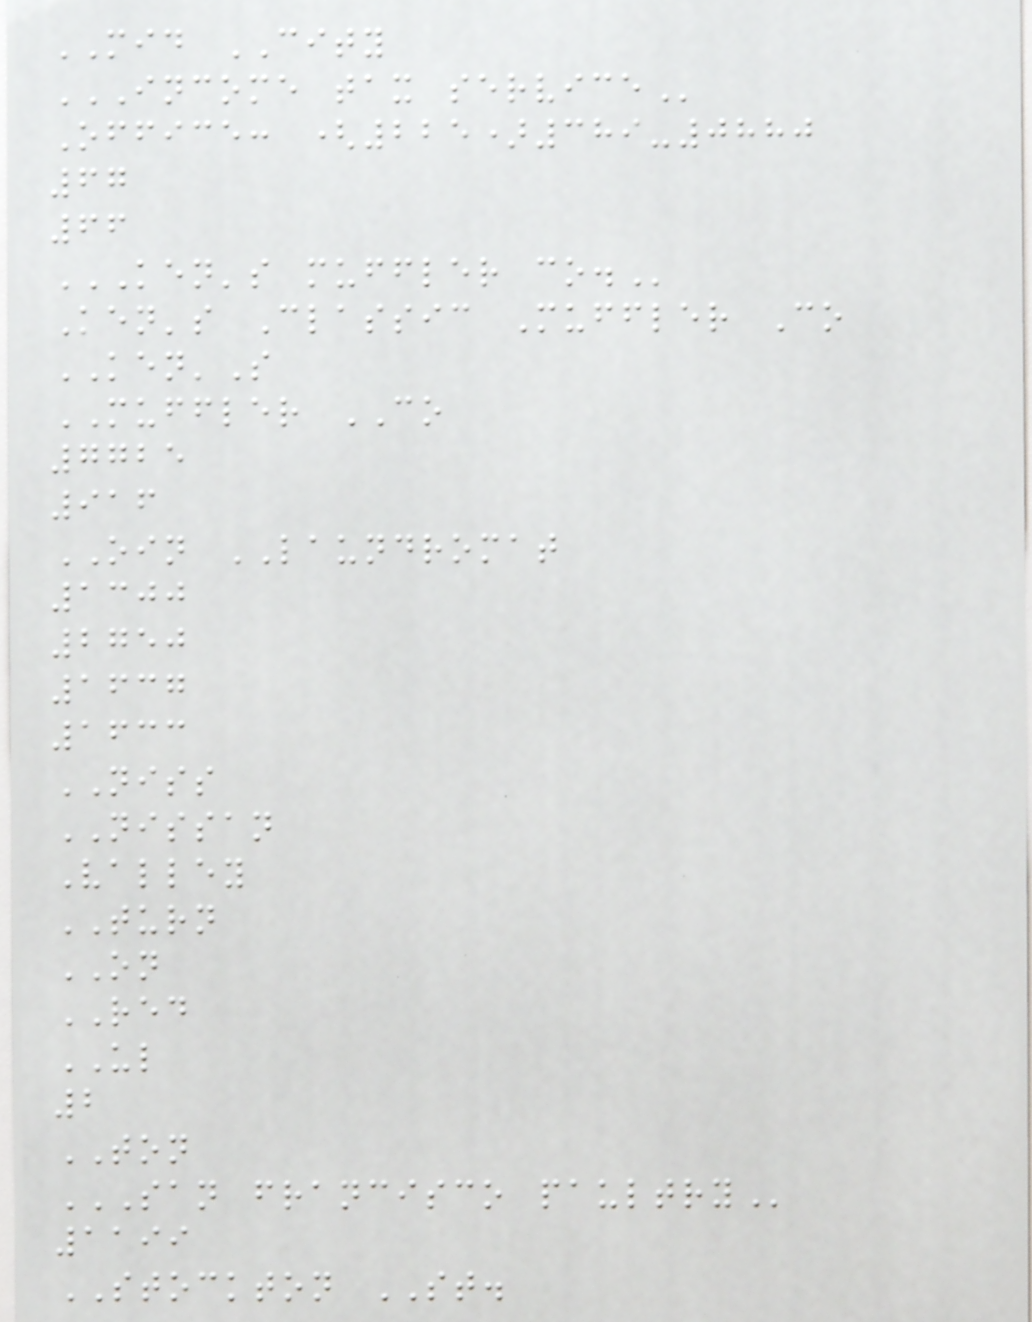MID CITY
INCOME TAX SERVICE
Office: (225)389-0880
67
66
KEN'S MUFFLER CO.
Ken's Classic Muffler Co
KEN'S
MUFFLER CO
7725
916
OIN LAUNDROMAT
1300
2750
1637
1633
NISS
NISSAN
Valley
TURN
ON
RED
UL
2
TON
SAN FRANCISCO PAULTRY
1199
STOCKTON ST.
